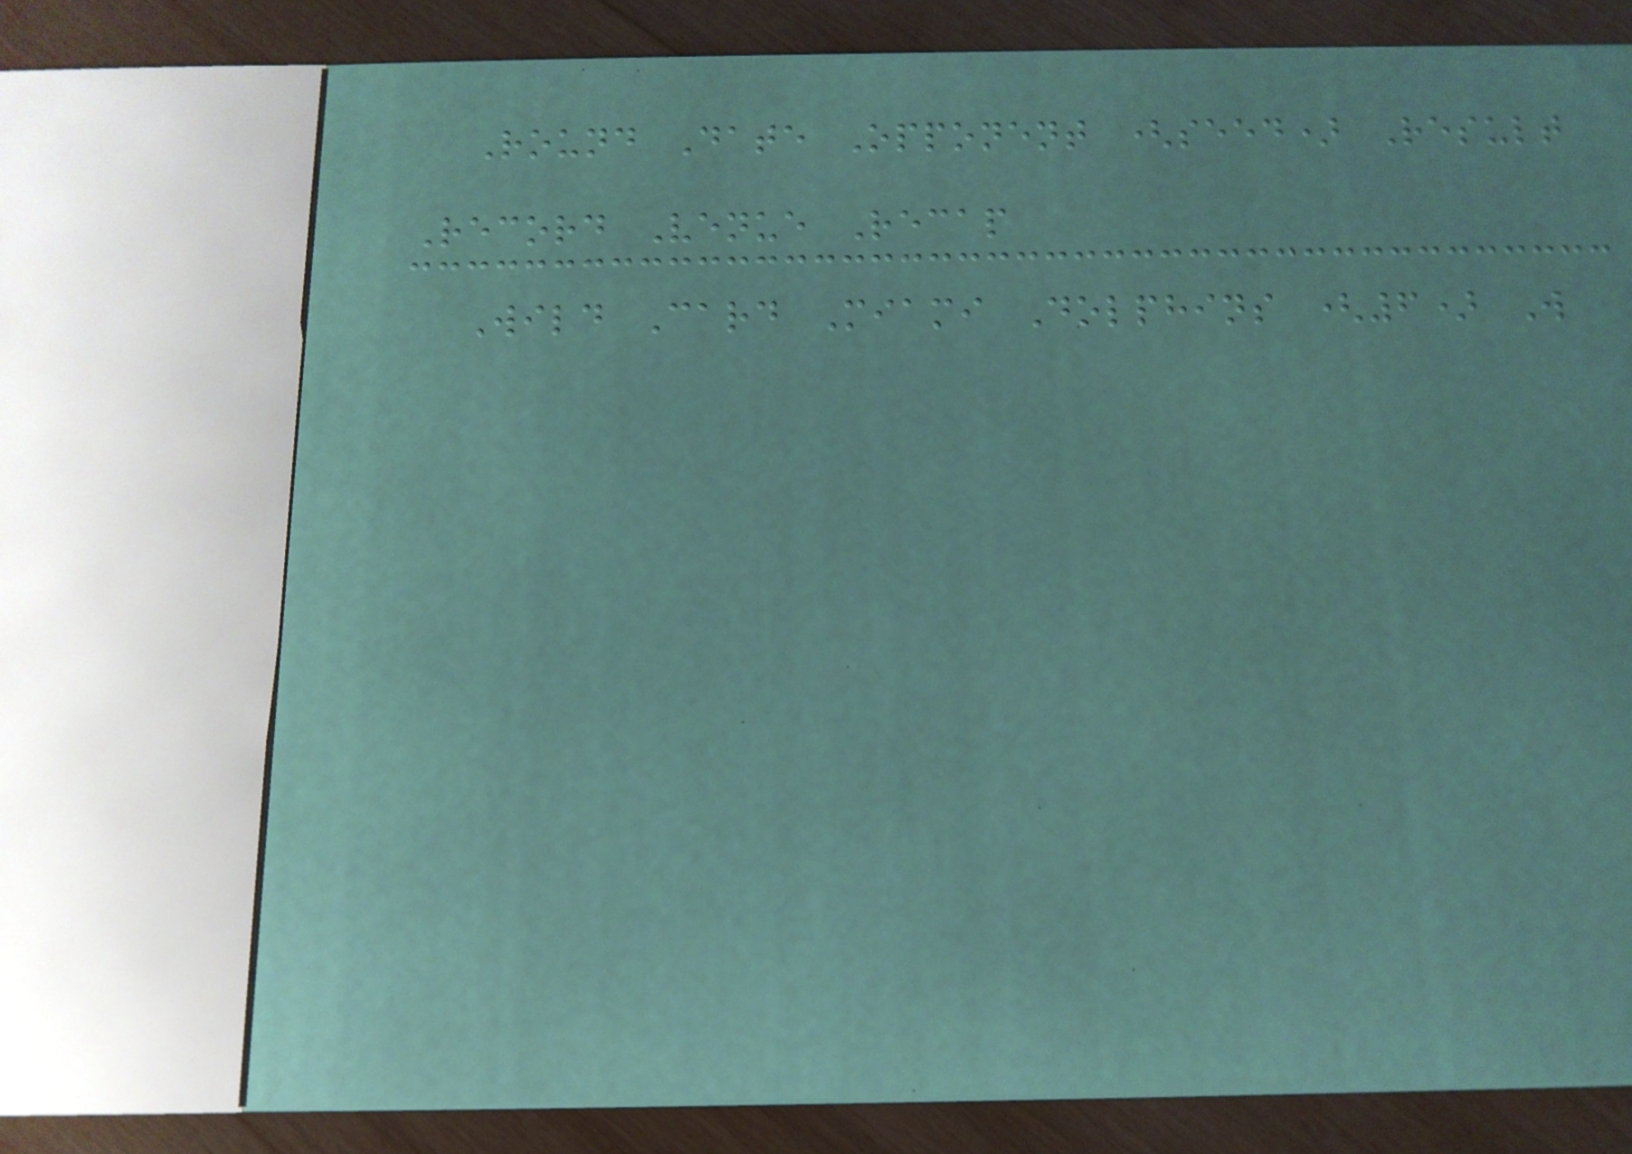Round Date Opponent (seed) Result
Record Venue Recap
Wild Card Miami Dolphins (6) W
